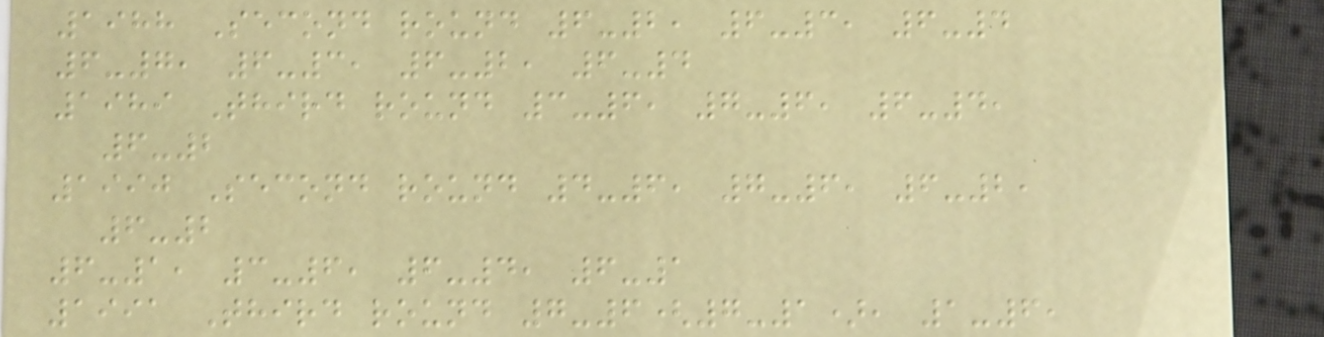1988 Second round 6-2, 6-3, 6-4
6-7, 6-3, 6-2, 6-4
1989 Third round 3-6, 7-6, 6-4,
6-2
1990 Second round 4-6, 7-6, 6-2,
6-2
6-1, 3-6, 6-4, 6-1
1991 Third round 7-6(7-1), 1-6,
